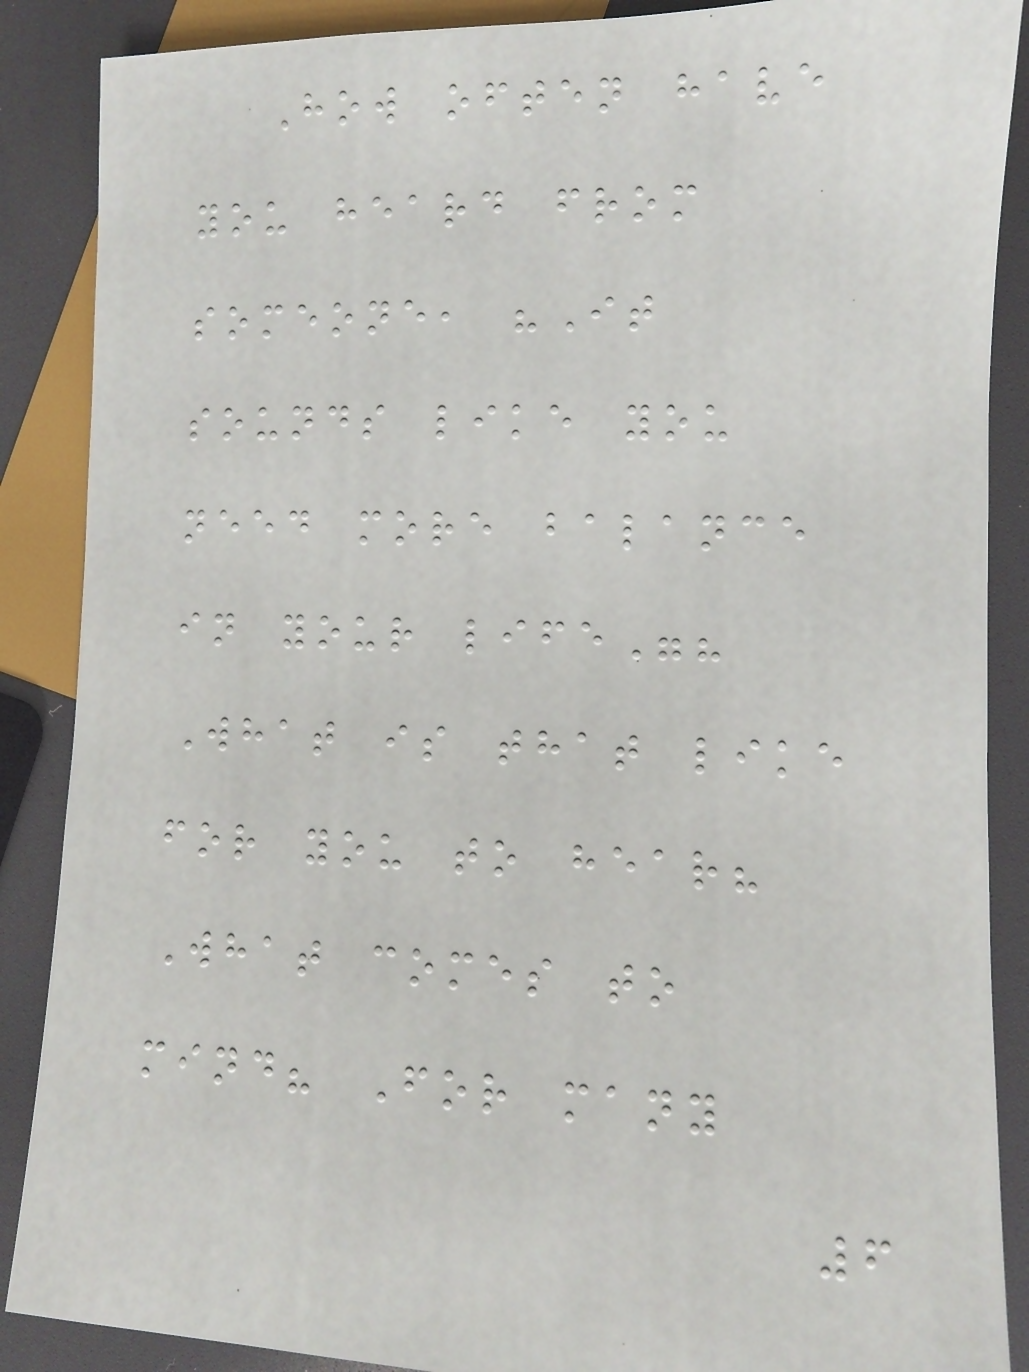How often have
you heard from
someone, "It
sounds like you
need more balance
in your life"?
What is that like
for you to hear?
What comes to
mind? For many
6
